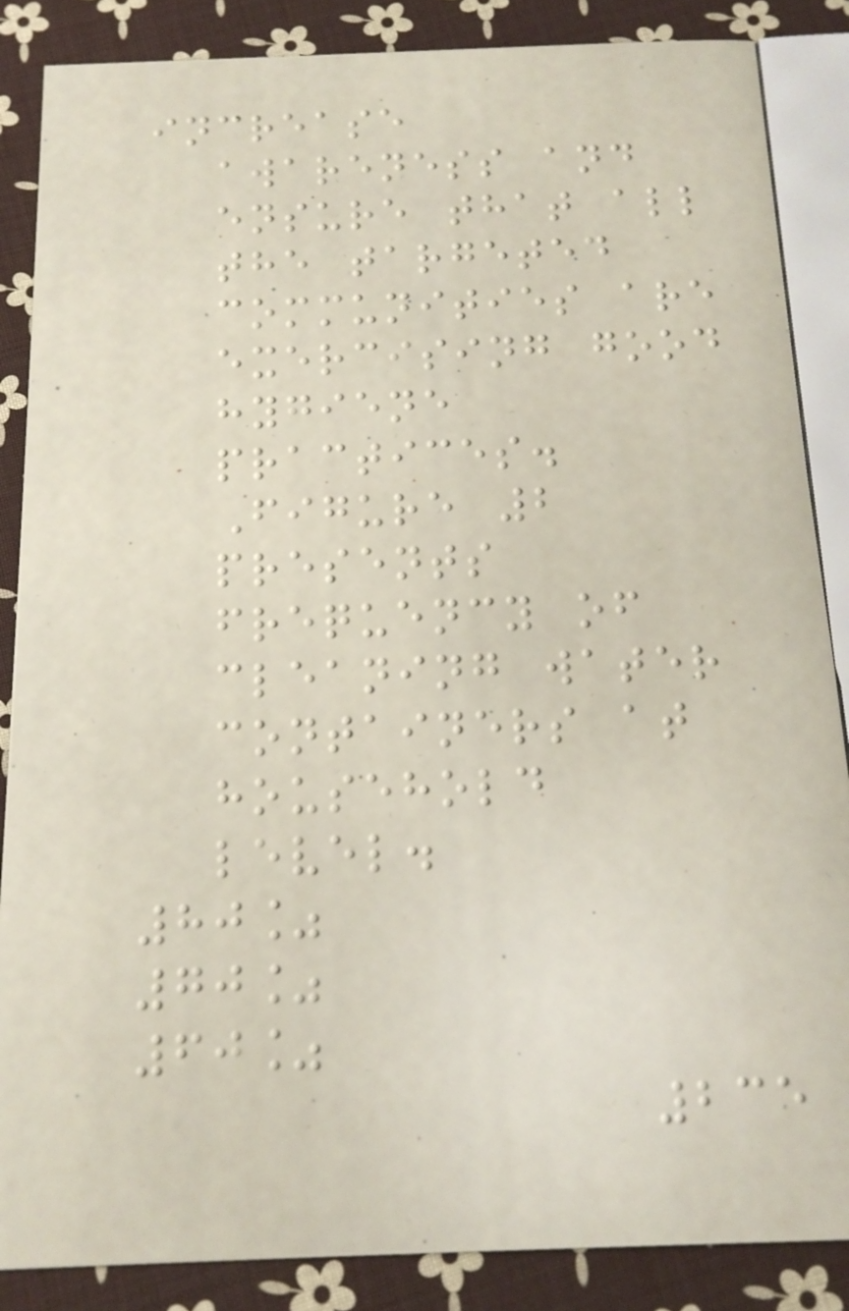increase
awareness and
ensure that all
the targeted
communities are
exercising good
hygiene
practices.
Figure 2
presents
frequency of
cleaning water
containers at
household
level.
80%
70%
60%
235
